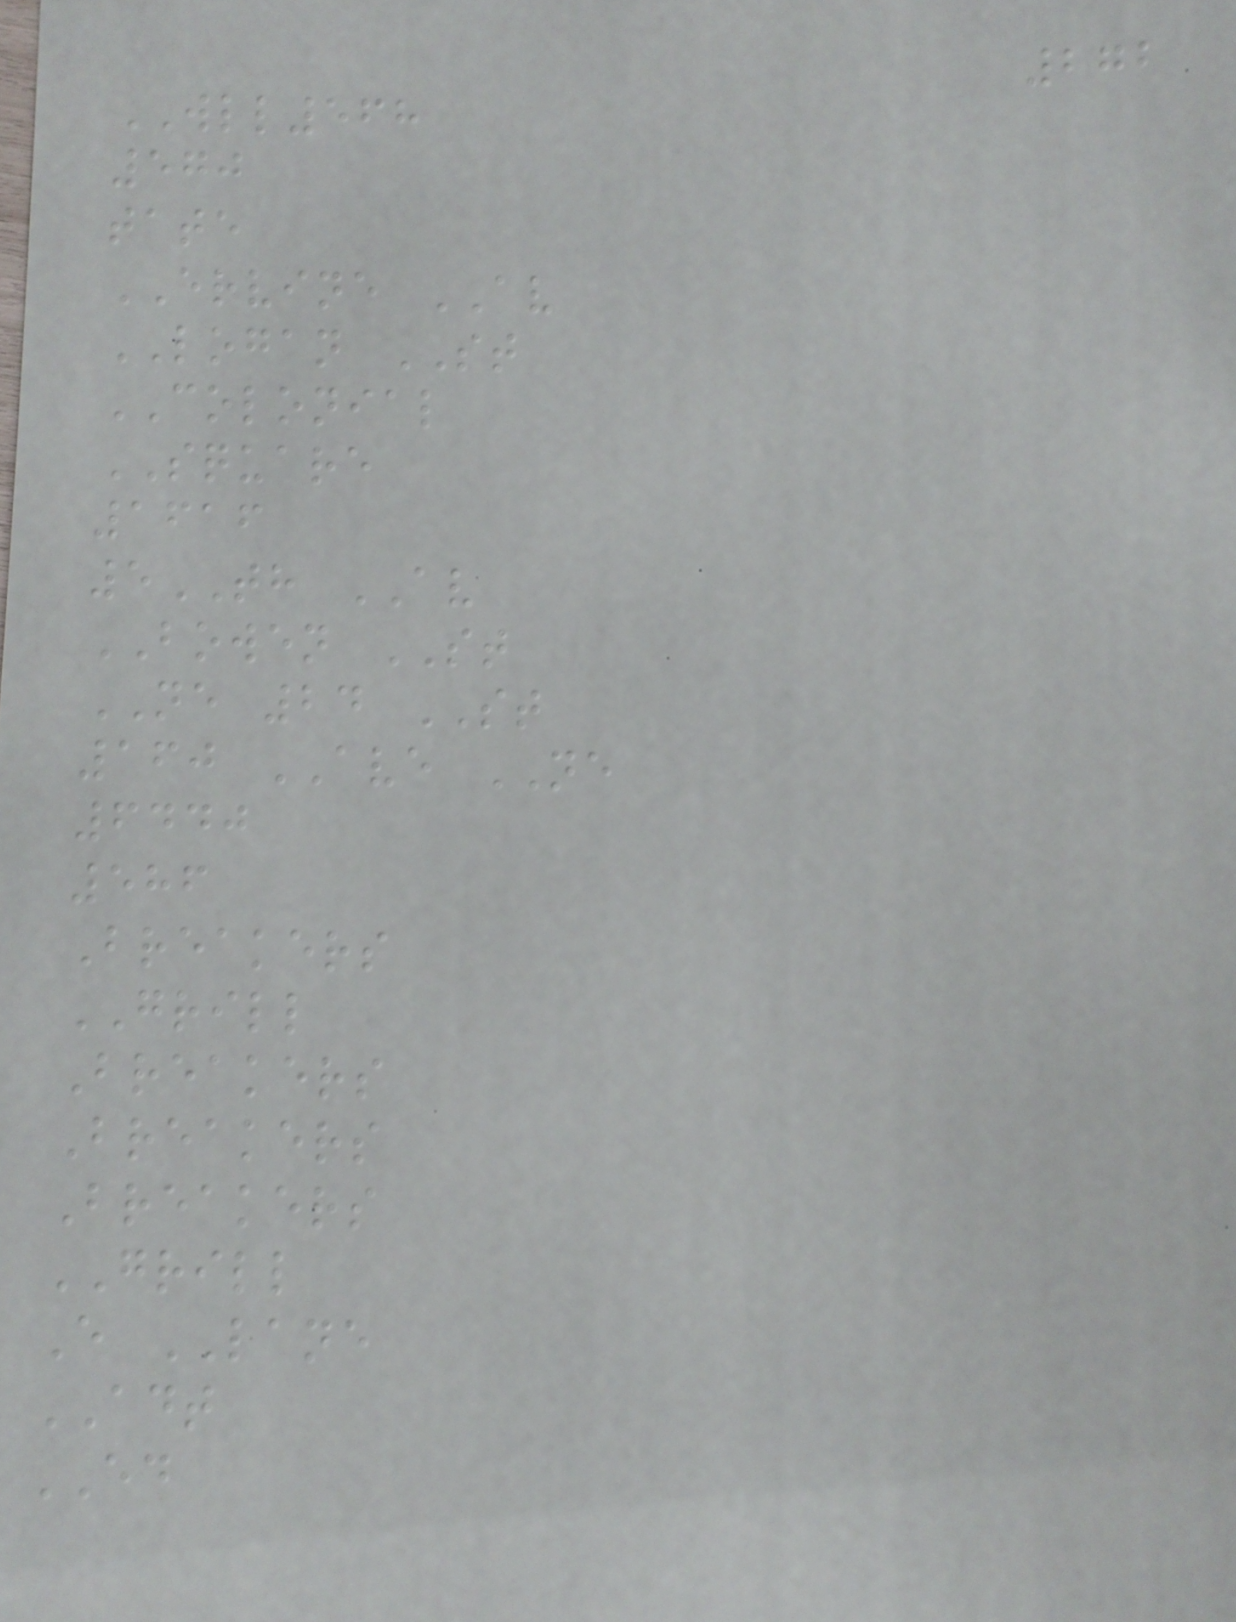272
WLL568
570
tate
ERVINE AV
LOGAN ST
COLONIAL
SQUARE
1616
5TH AV
BOWEN ST
NE 24 ST
160 AVE NE
6440
586
Breakers
GRILL
Breakers
Breakers
Breakers
GRILL
E LANE
ADT
ED
